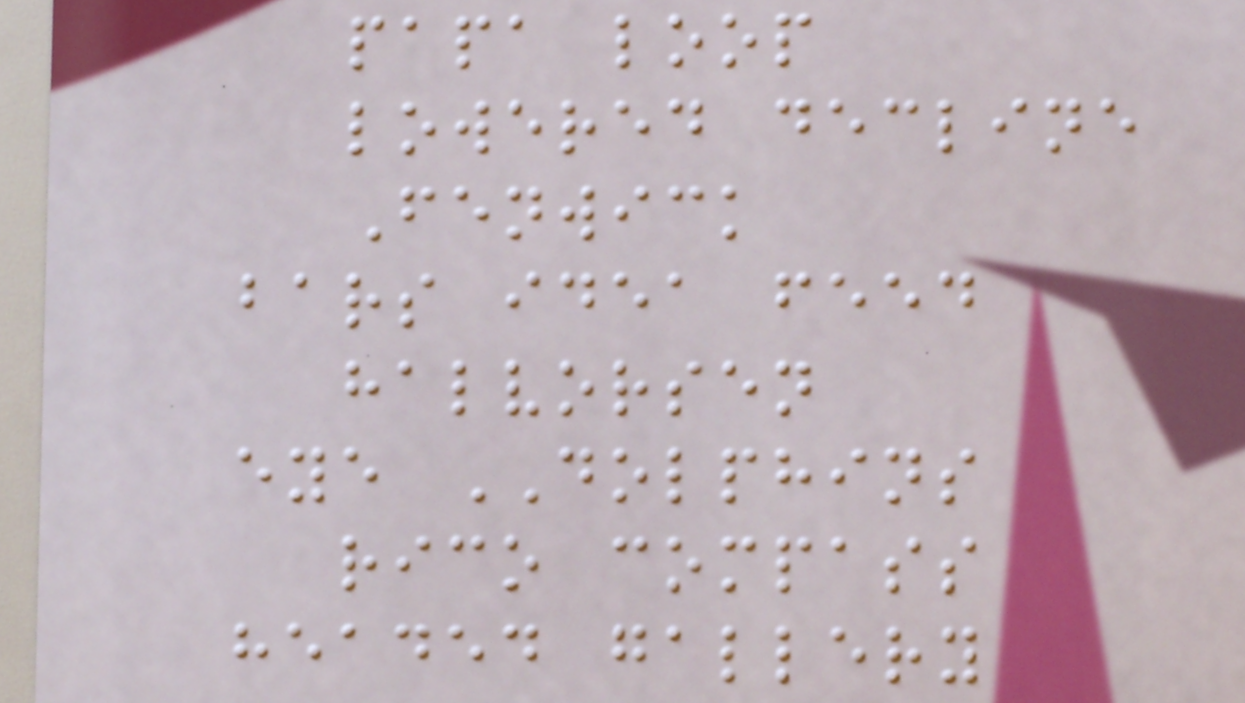papa loop
lowered decline
Fenwick
bars idea feed
halvorsen
eye DOLPHINS
rico compass
headed gallery
